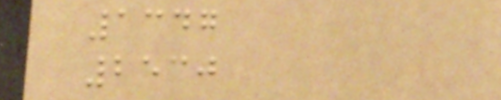1347
2530
